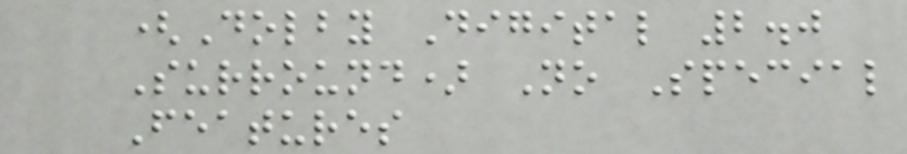(Dolby Digital 2.0
Surround) No Special
Features
